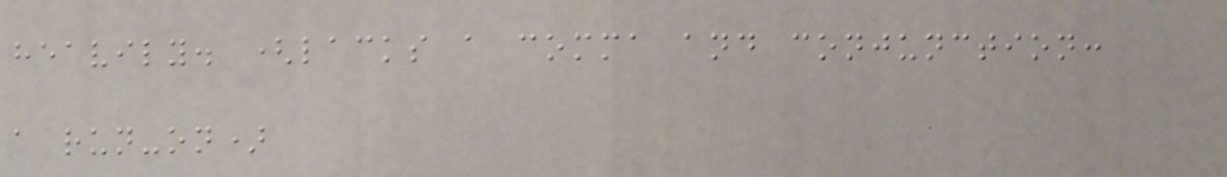heavily. (lacks a comma and conjunction:
a run-on)
